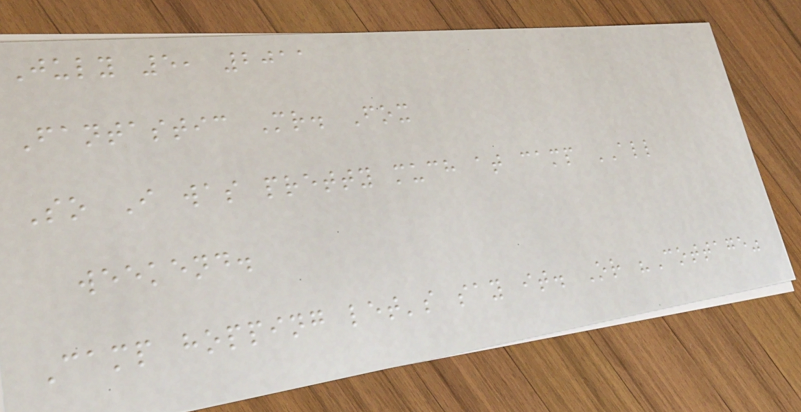July 5, 2011
Fantastic Mr. Fox
So I was pretty much at camp ALL
weekend.
Camp hopping let's say it. Or "Cottage"
